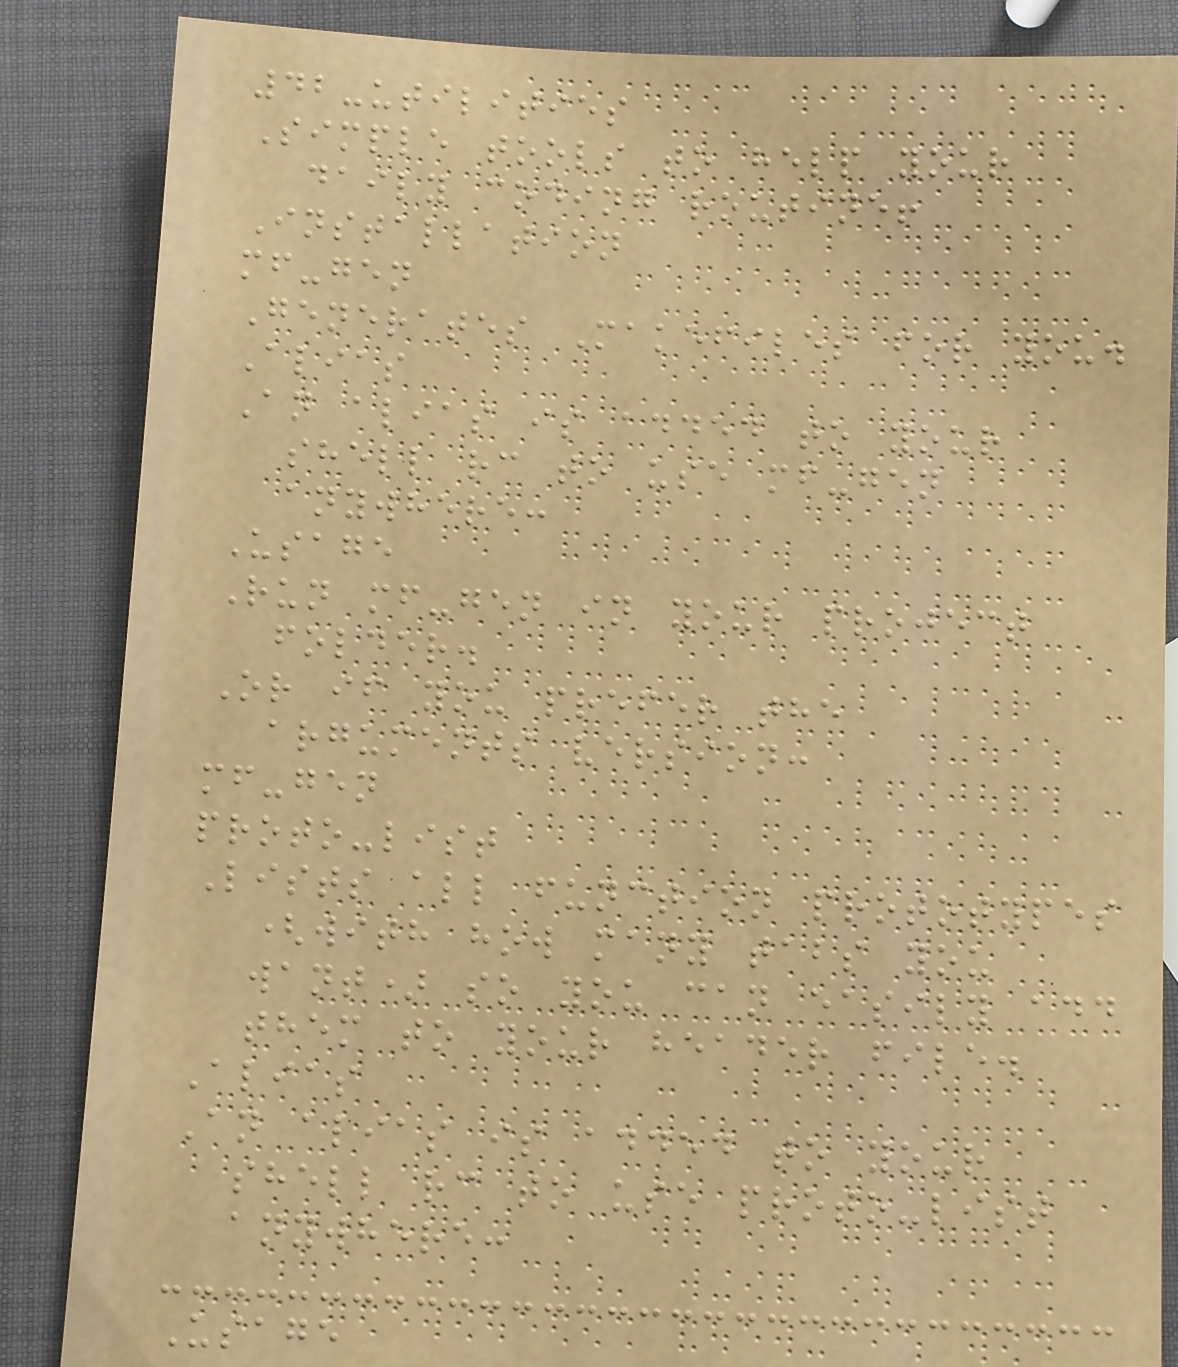42-utilities
Simple tools to help your
daily coding routine!
Installation
mf-gen
Generates Makefiles for you.
Alias
An alias is added to your
shell rc to use mf-gen
anywhere:
Usage
Run mf-gen in your project
folder.
Or if you prefer the
arguments version:
mf-gen
proto-list
Lists all function prototypes
(with how many tabs you
want) so you can easily add
them to your header file.
Alias
An alias is added to your
shell rc to use proto-list
anywhere:
Usage
